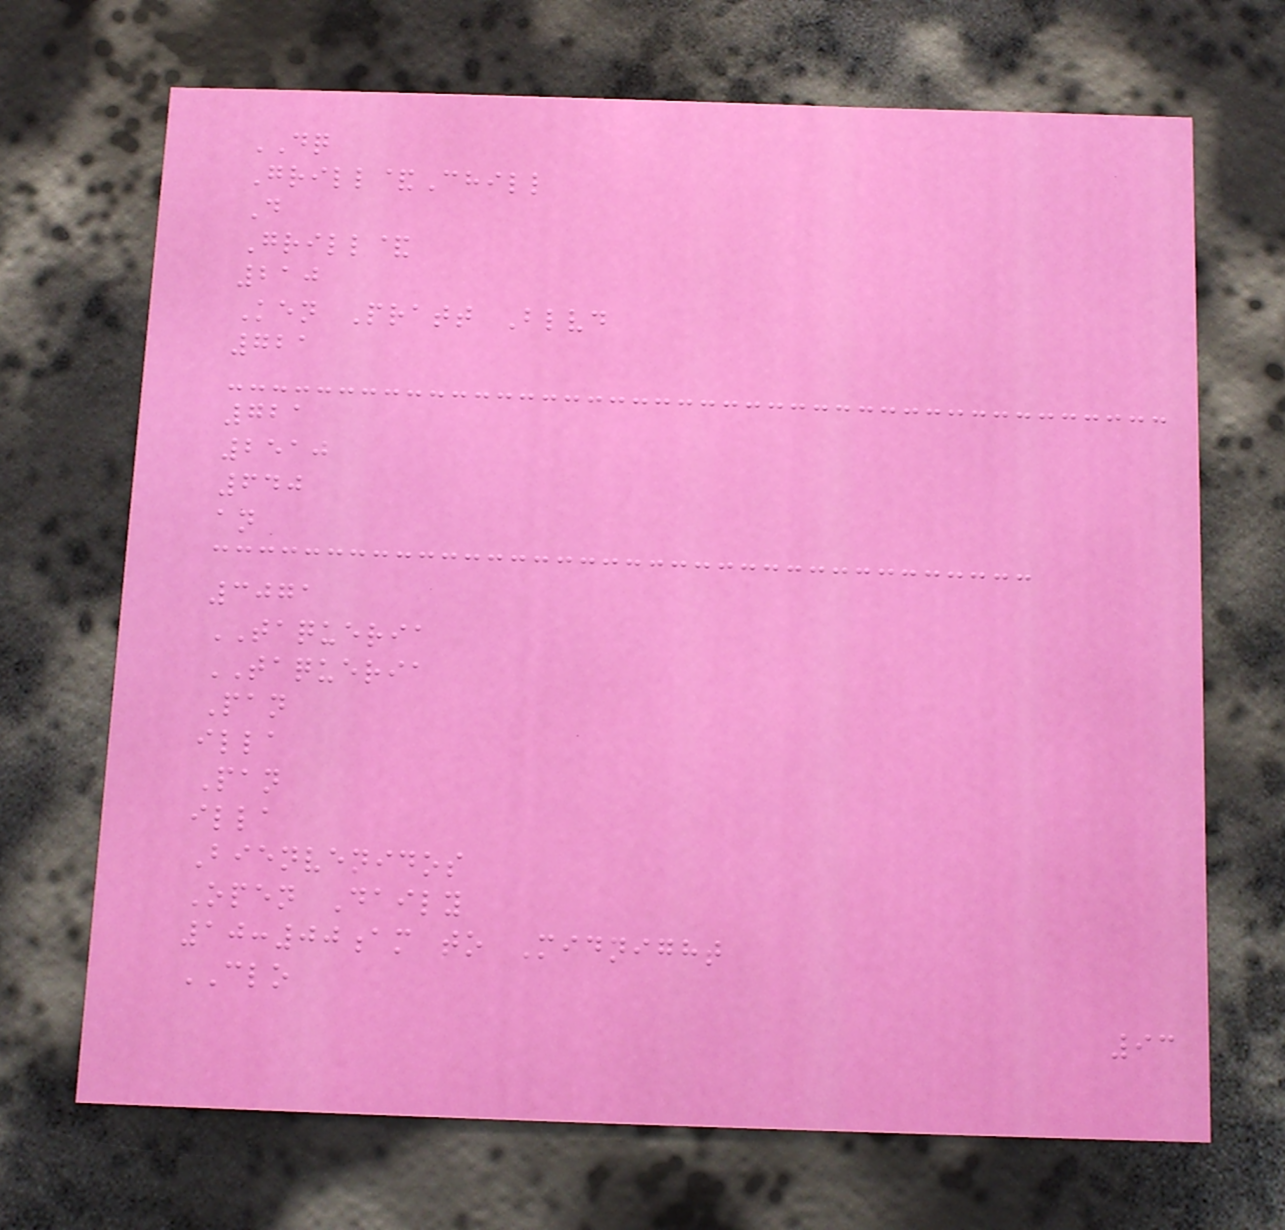DQ
Grill&Chill
D
Grill&
210
Ken Pratt Blvd
721
721
2510
640
an
3071
TAQUERIA
TAQUERIA
Pan
illa
Pan
illa
Bienvenidos
Open Daily
10:00am to Midnight
CLO
93
